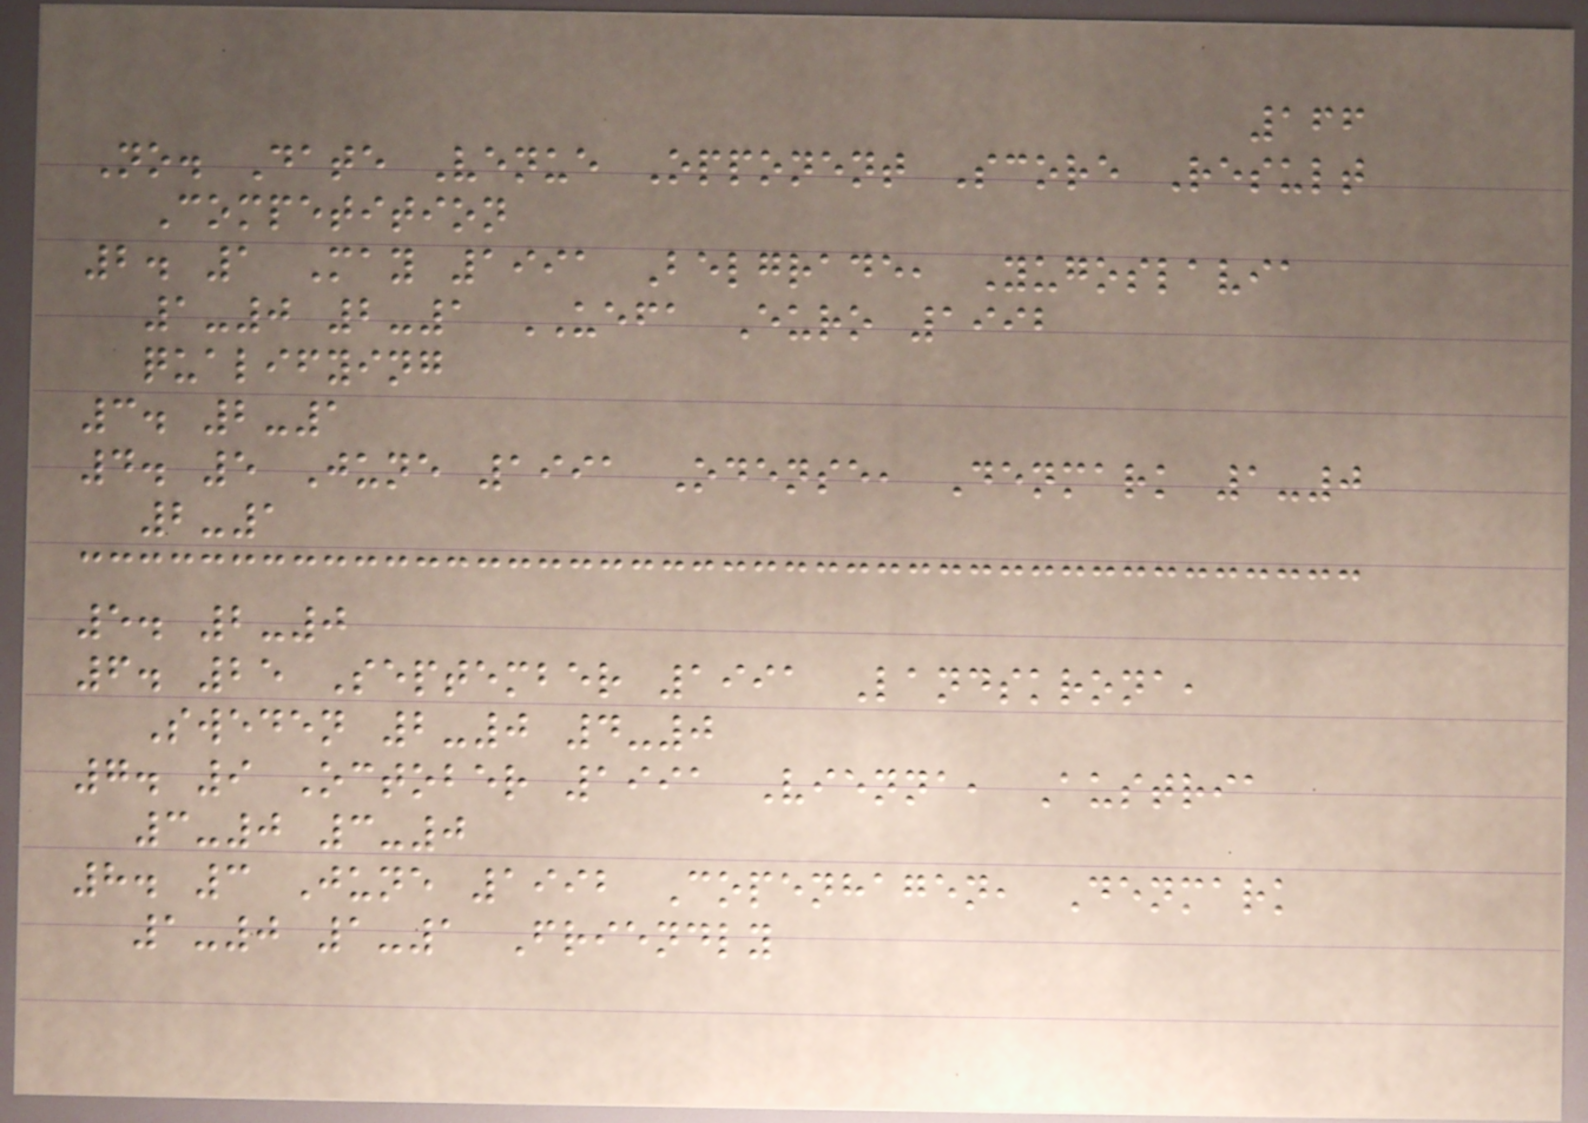166
No. Date Venue Opponent Score Result
Competition
2. 1 May 1991 Belgrade, Yugoslavia
1-0 2-1 UEFA Euro 1992
qualifying
3. 2-1
4. 5 June 1991 Odense, Denmark 1-0
2-1
5. 2-0
6. 25 September 1991 Landskrona,
Sweden 2-0 4-0
7. 9 October 1991 Vienna, Austria
3-0 3-0
8. 3 June 1992 Copenhagen, Denmark
1-0 1-1 Friendly
